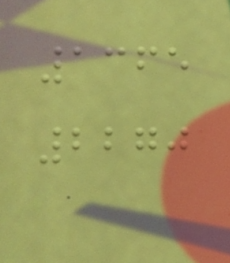1365
2270
